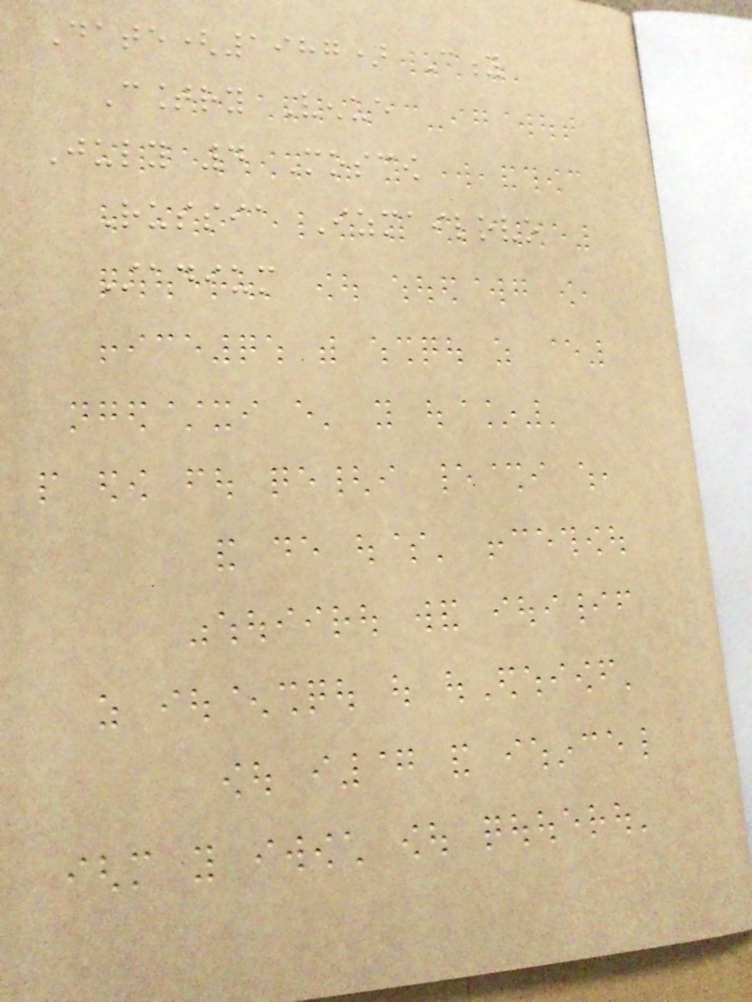Date(1987) City
Country Venue
July 4 Moscow
Russia Izmailovo
Stadium
